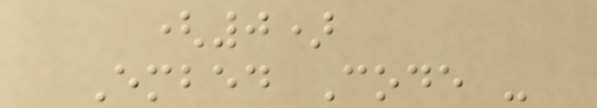(0)
Embed Code -
